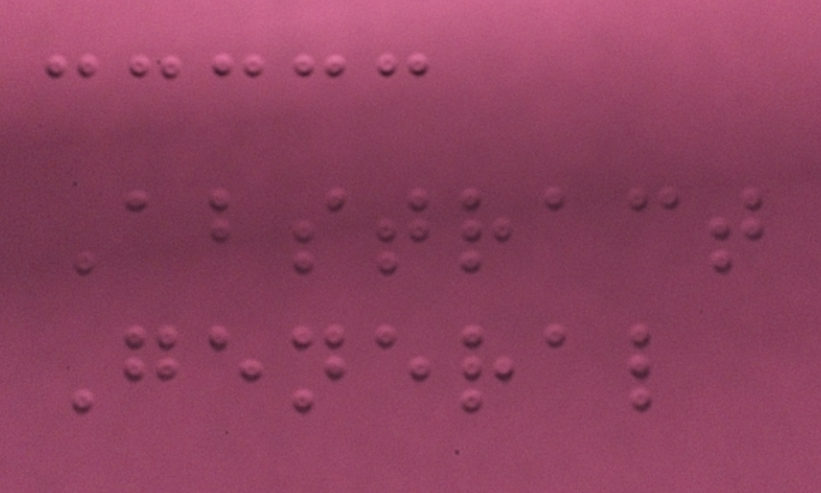Abstract
General
